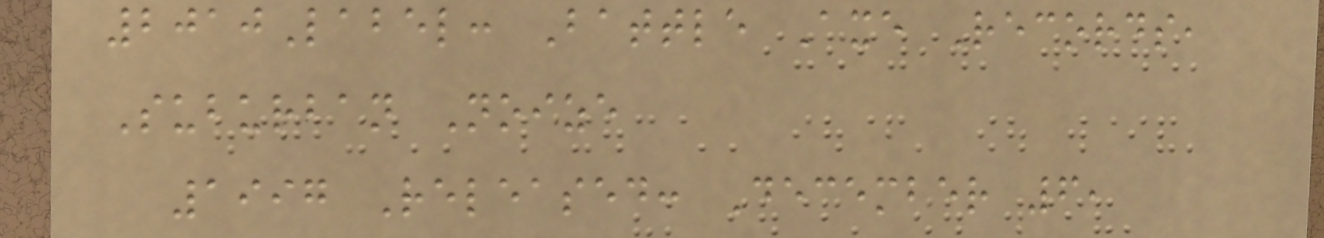2010Label: Battle Axe Records,
Suburban Noize
1997 Released: December 6,
